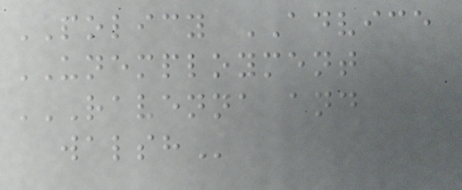POLICY ADVICE
UNEMPLOYMENT
RAVENNA AND
WALSH
